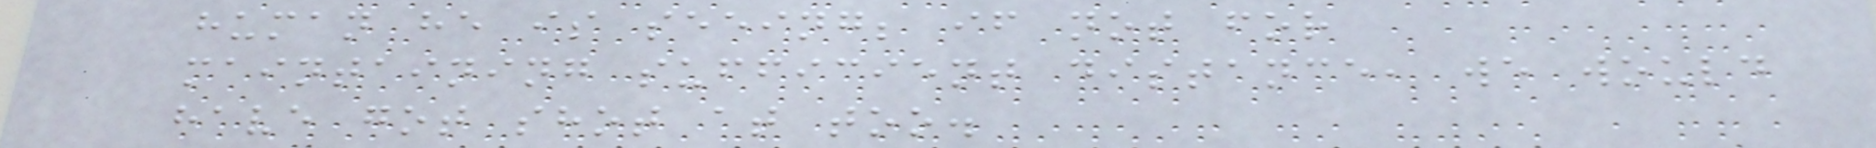human he is seeing; if not for
maintaining sufficient distance, we would
have got shot at too.
